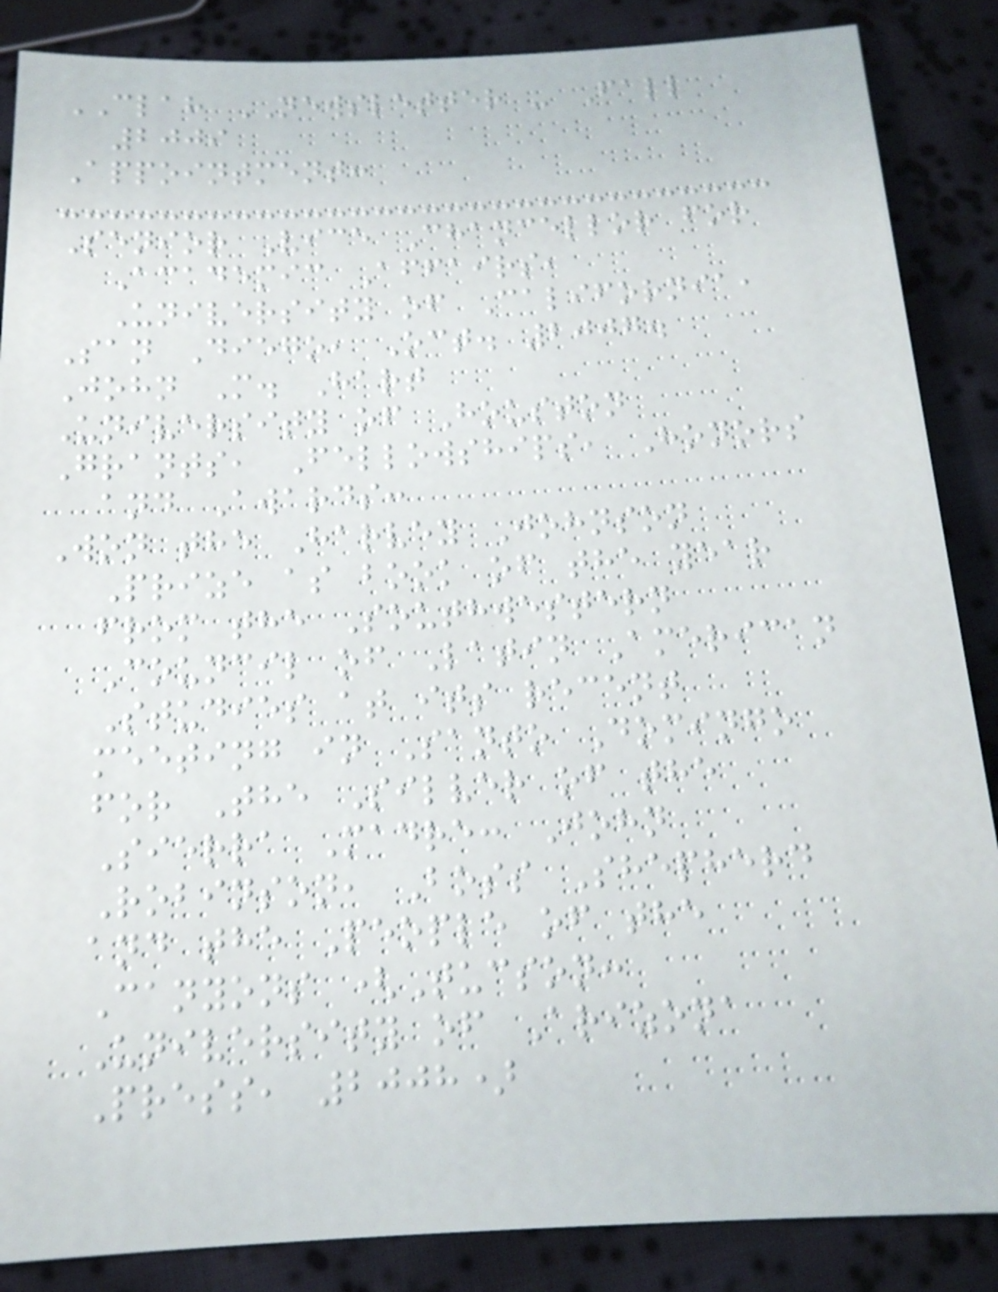CLAH NEWSLETTER - Fall
2009
Appointment:
Senior Vice Chancellor for
Academic Affairs,
University of California,
San Diego, Oct. 2007.
John M. Hart
University of Houston
Grants, Fellowships, Honors
and Awards:
Won the Harvey Johnson
Prize as book of the year
from the Southwestern
Council of Latin American
Studies at its recent
meeting in Santo Domingo
for The Silver of the
Sierra Madre: John
Robinson, Boss Shepherd
and the People of the
Canyons (Tucson:
University of Arizona
Press, 2008)
